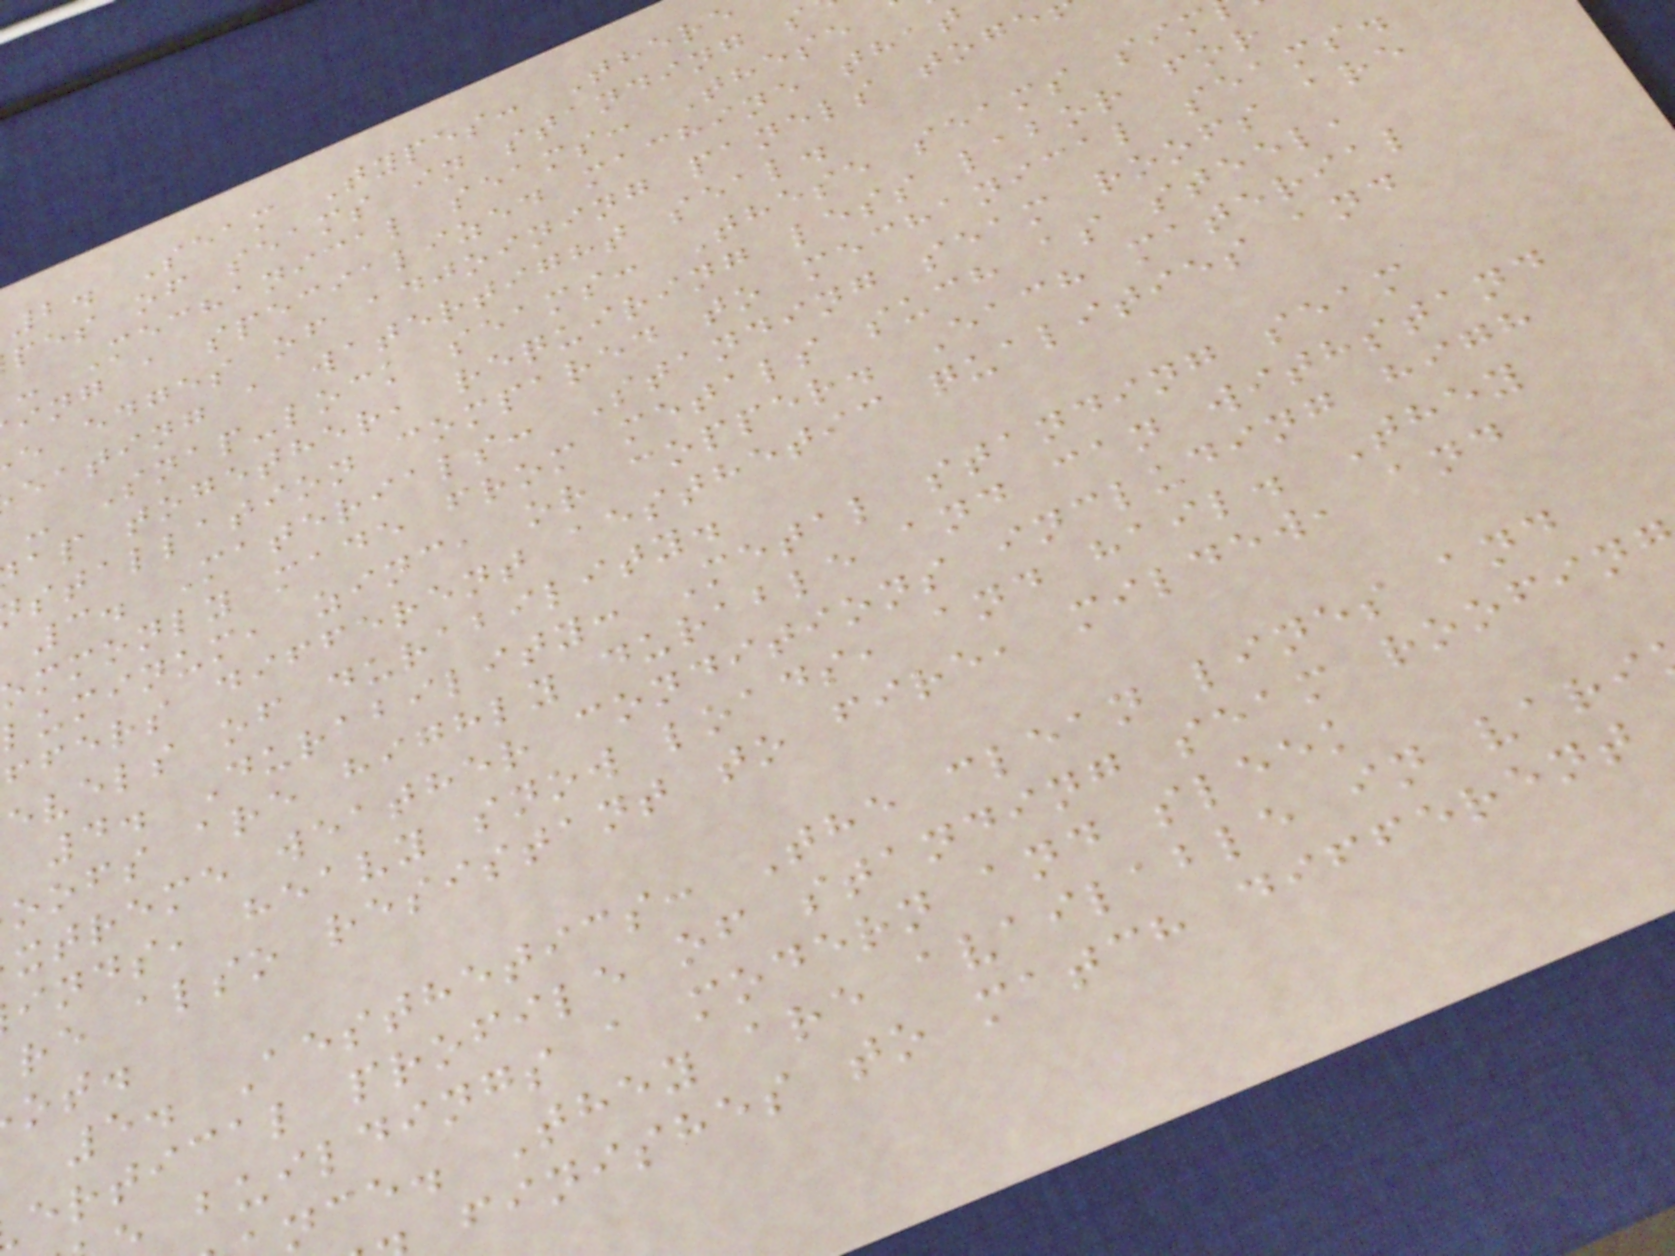2. Seam Types: There
pes of seams in standing s
- Mechanical seams: These
ing a specialized machine that
e edges of adjoining panels toge
eating a watertight seal.
- Snap-lock seams: These seams sim
ap together, requiring less labor for
stallation compared to mechanical seams.
3. Materials: Standing seam roofs are
ommonly made from metals such as steel,
luminum, zinc, or copper. Each material
ffers different aesthetic qualities and
evels of durability.
4. Durability: Metal standing seam
oofs are highly durable and can withstand
xtreme weather conditions including high
inds, heavy snow loads, and hail. They
re also resistant to fire, mildew, and
5. Aesthetics: The clean lines and
ertical profile of standing seam roofin
buildings a modern and sleek
nce. They are available in vari
finishes to match different
